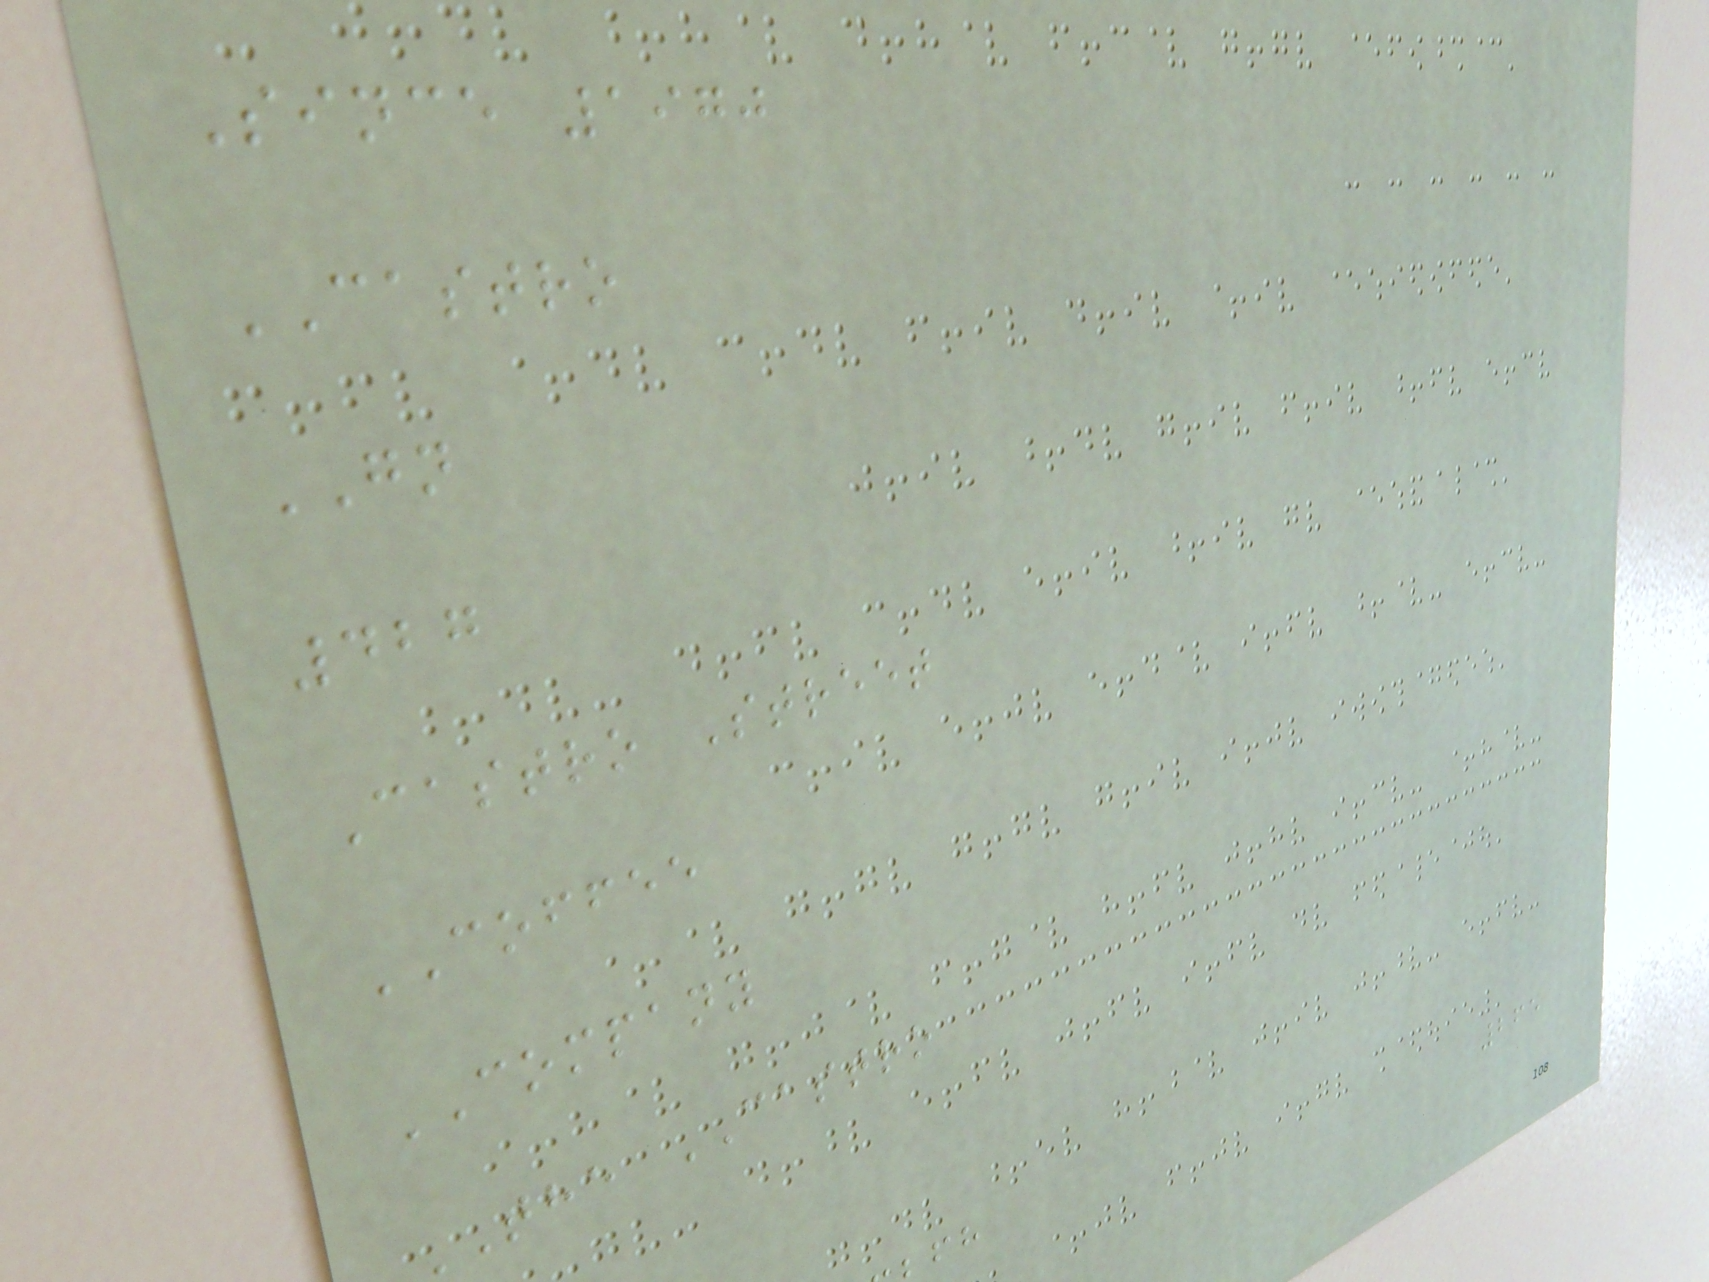Since 1970
CASTRO
GN
427
Castro Street
COFFEE
COMPANY
the CASTRO
265
